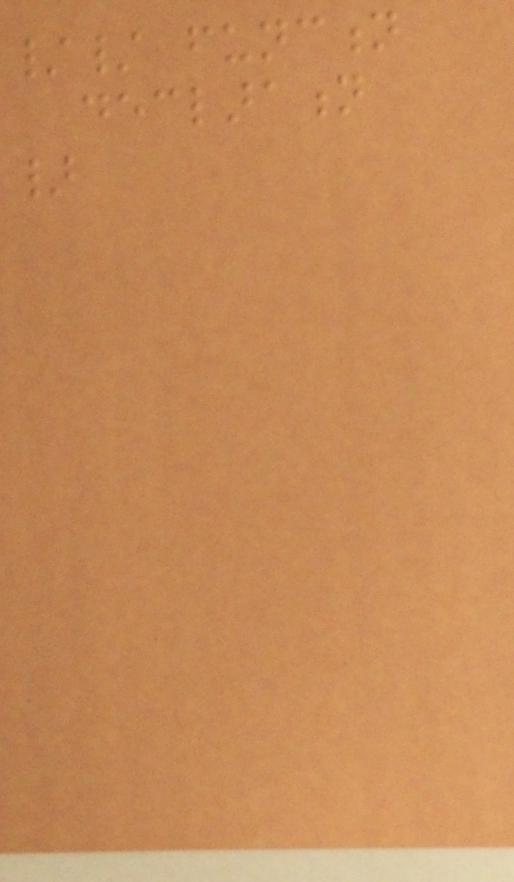// function
declaration
}
